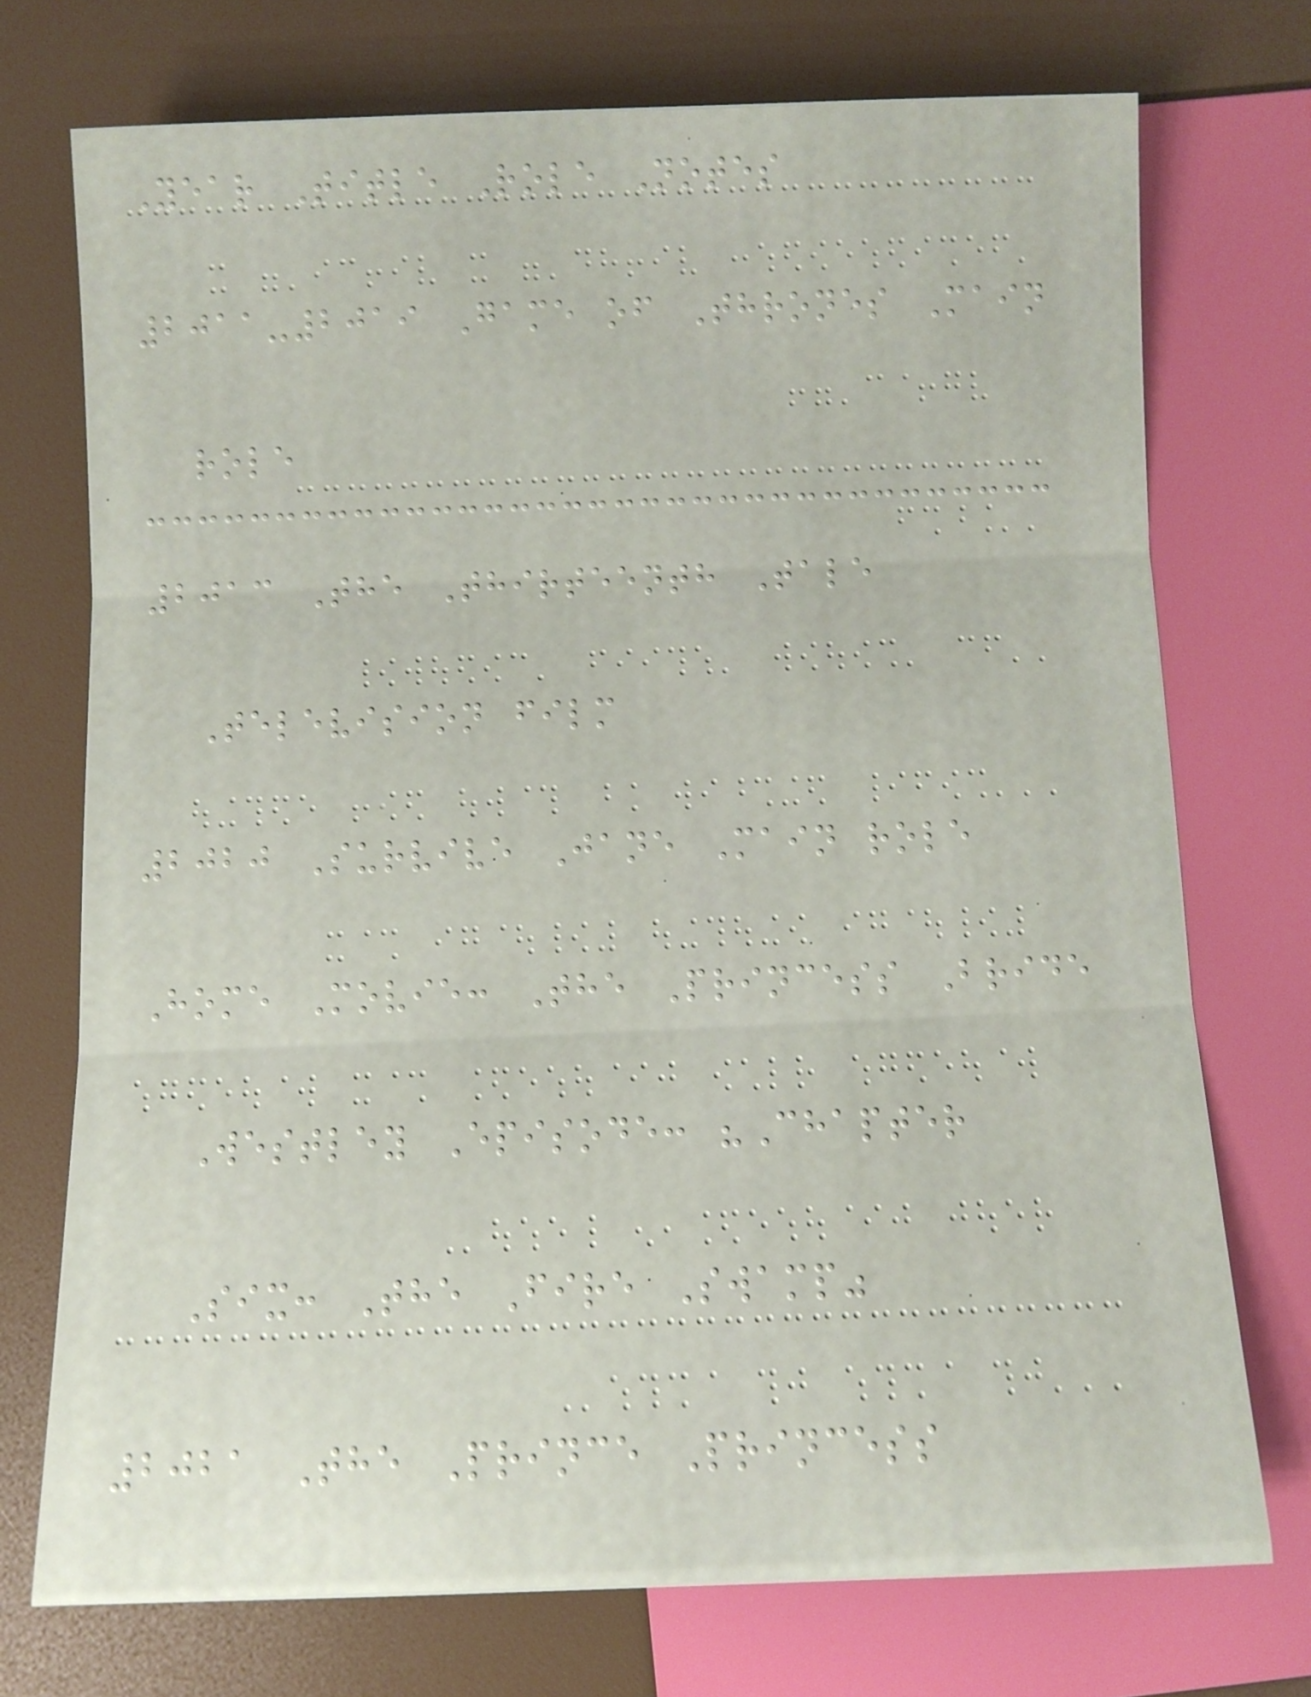Year Title Role Notes
2011-2019 Game of Thrones Main
role
2013 The Thirteenth Tale
Television film
2020 Survive Jane Main role
Home Movie: The Princess Bride
Westley Episode: "Chapter
Six: The Fire Swamp"
2021 The Prince Princess
